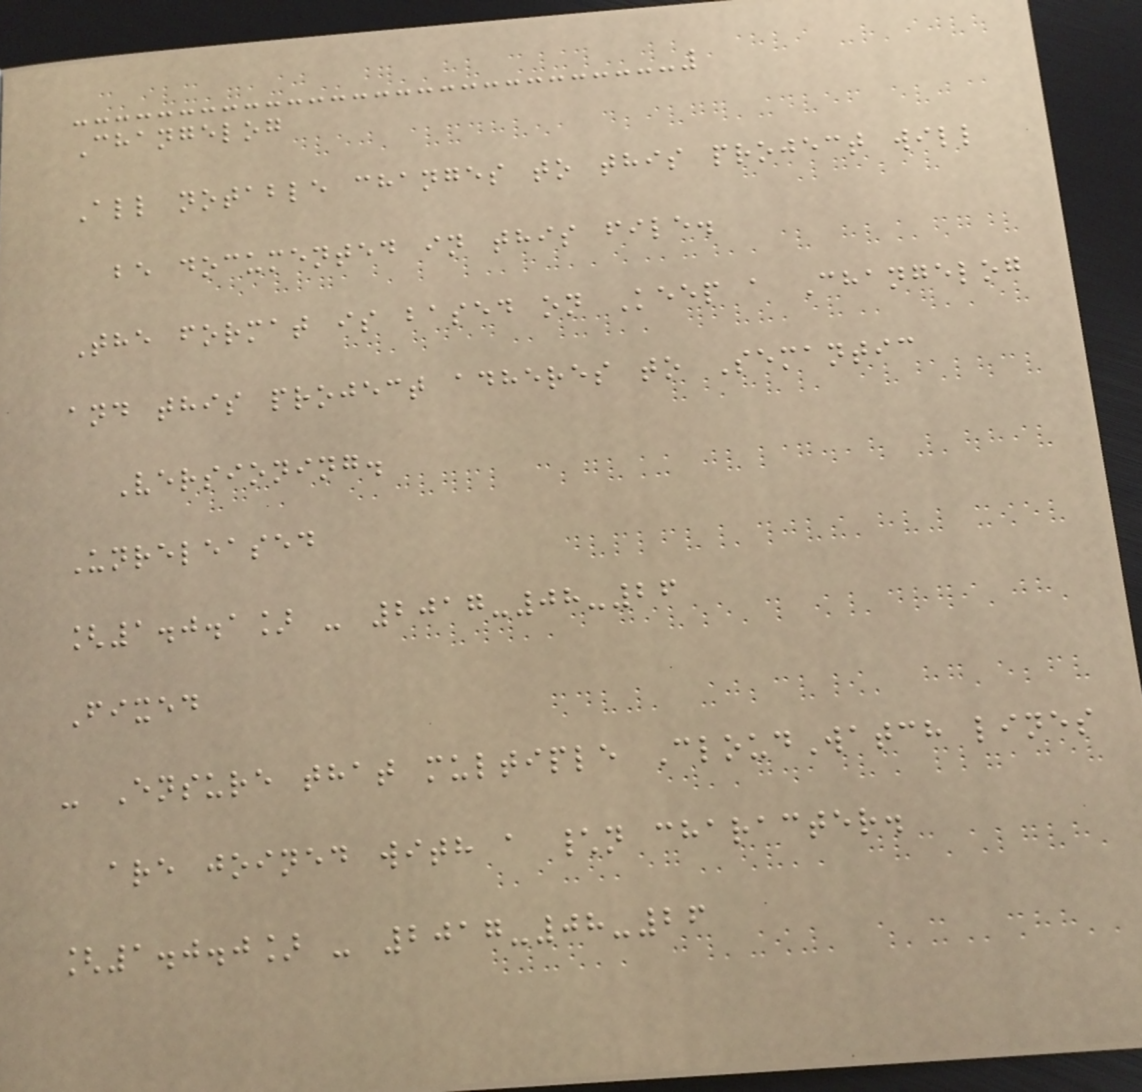Changelog
All notable changes to this project will
be documented in this file.
The format is based on Keep a Changelog
and this project adheres to Semantic
Versioning.
Unreleased
[1.0.1] - 2017-08-26
Fixed
- Ensure that multiple CloudWatch lines
are joined with a \n character.
[1.0.0] - 2017-08-26
